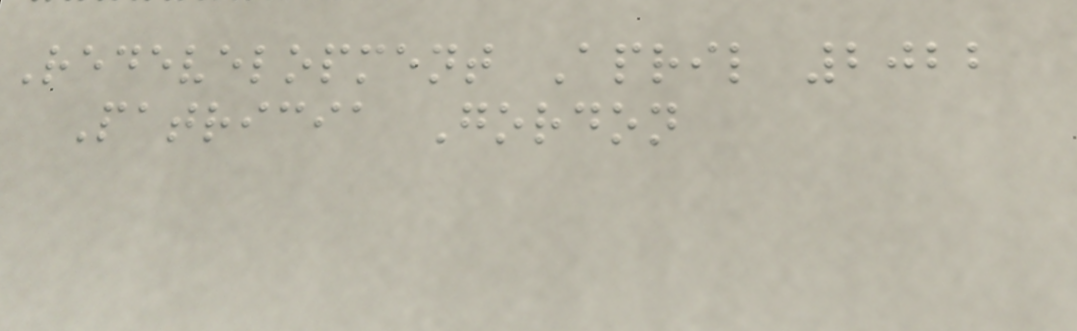Redevelopment April 2022
Patricia Gordon
